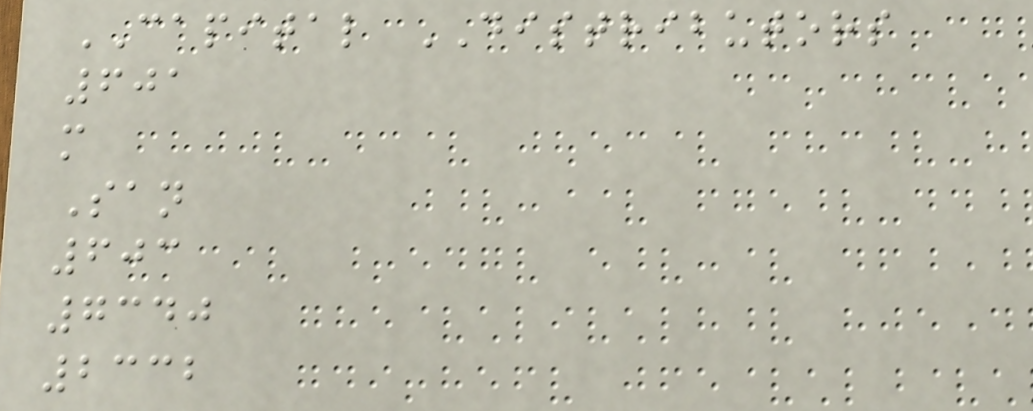CAPITAL DISTRIBUTORS
601
m
San
603
7340
2332
